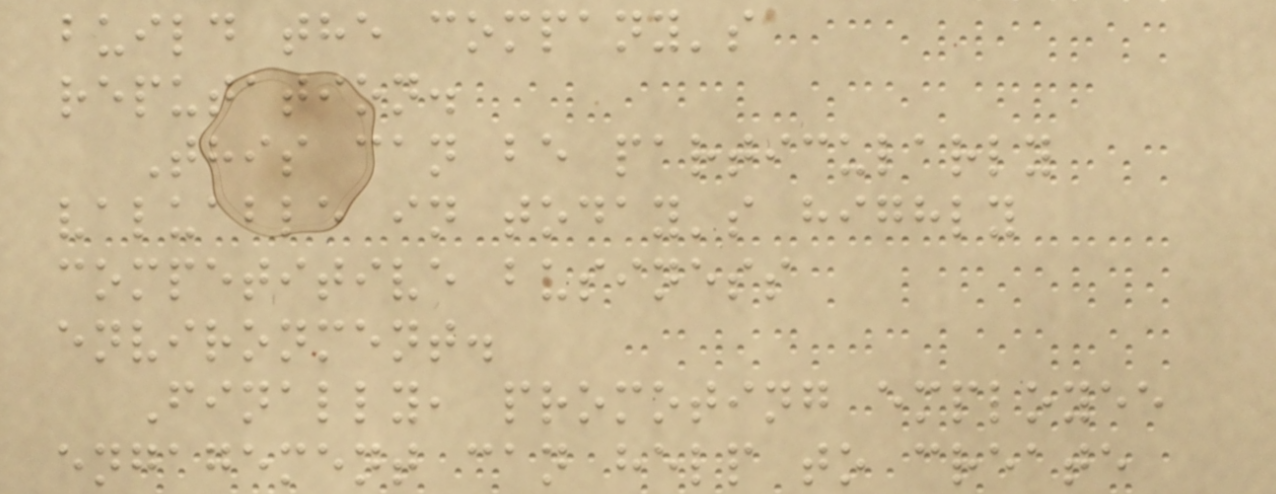build the company's
reputation.
This can be particularly
valuable in today's highly
competitive business
environment.
Finally, promoting employee
engagement can help to create
